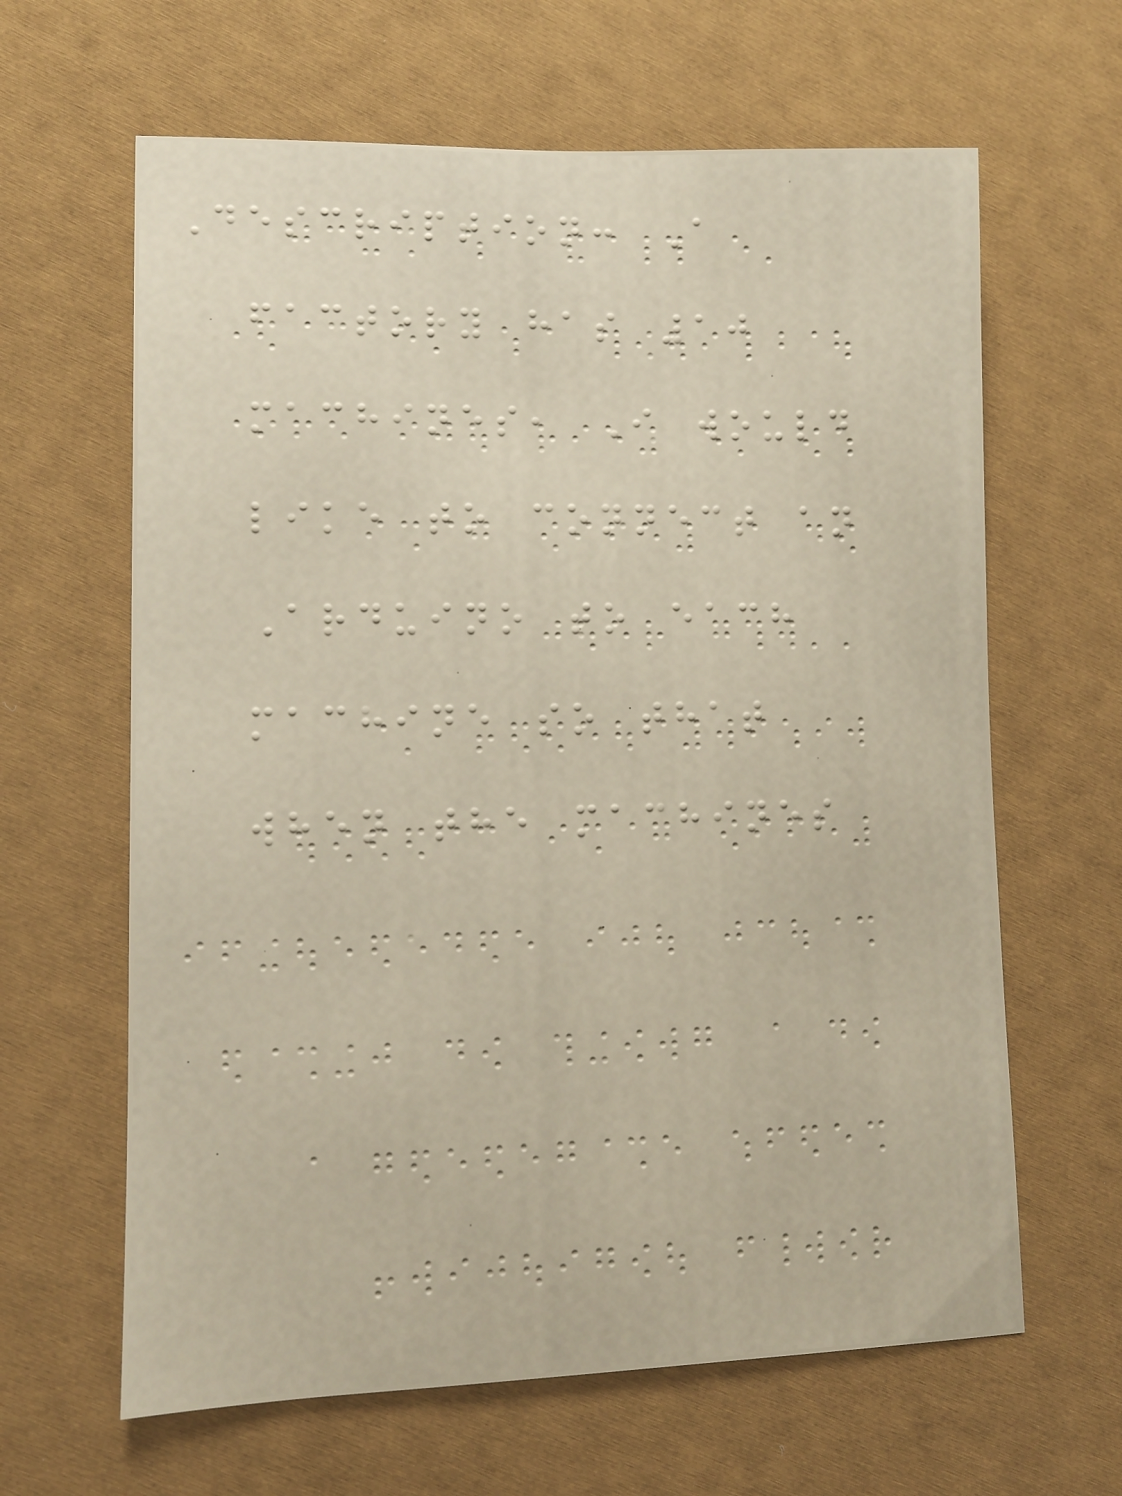Description: A
factory has 10
machines, I would
like to connect an
Arduino to each
machine so that
when the machines
